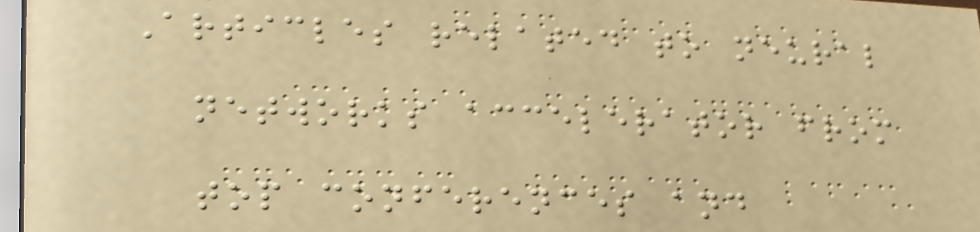Articles related to neural
networks accelerator from
top conferences and
